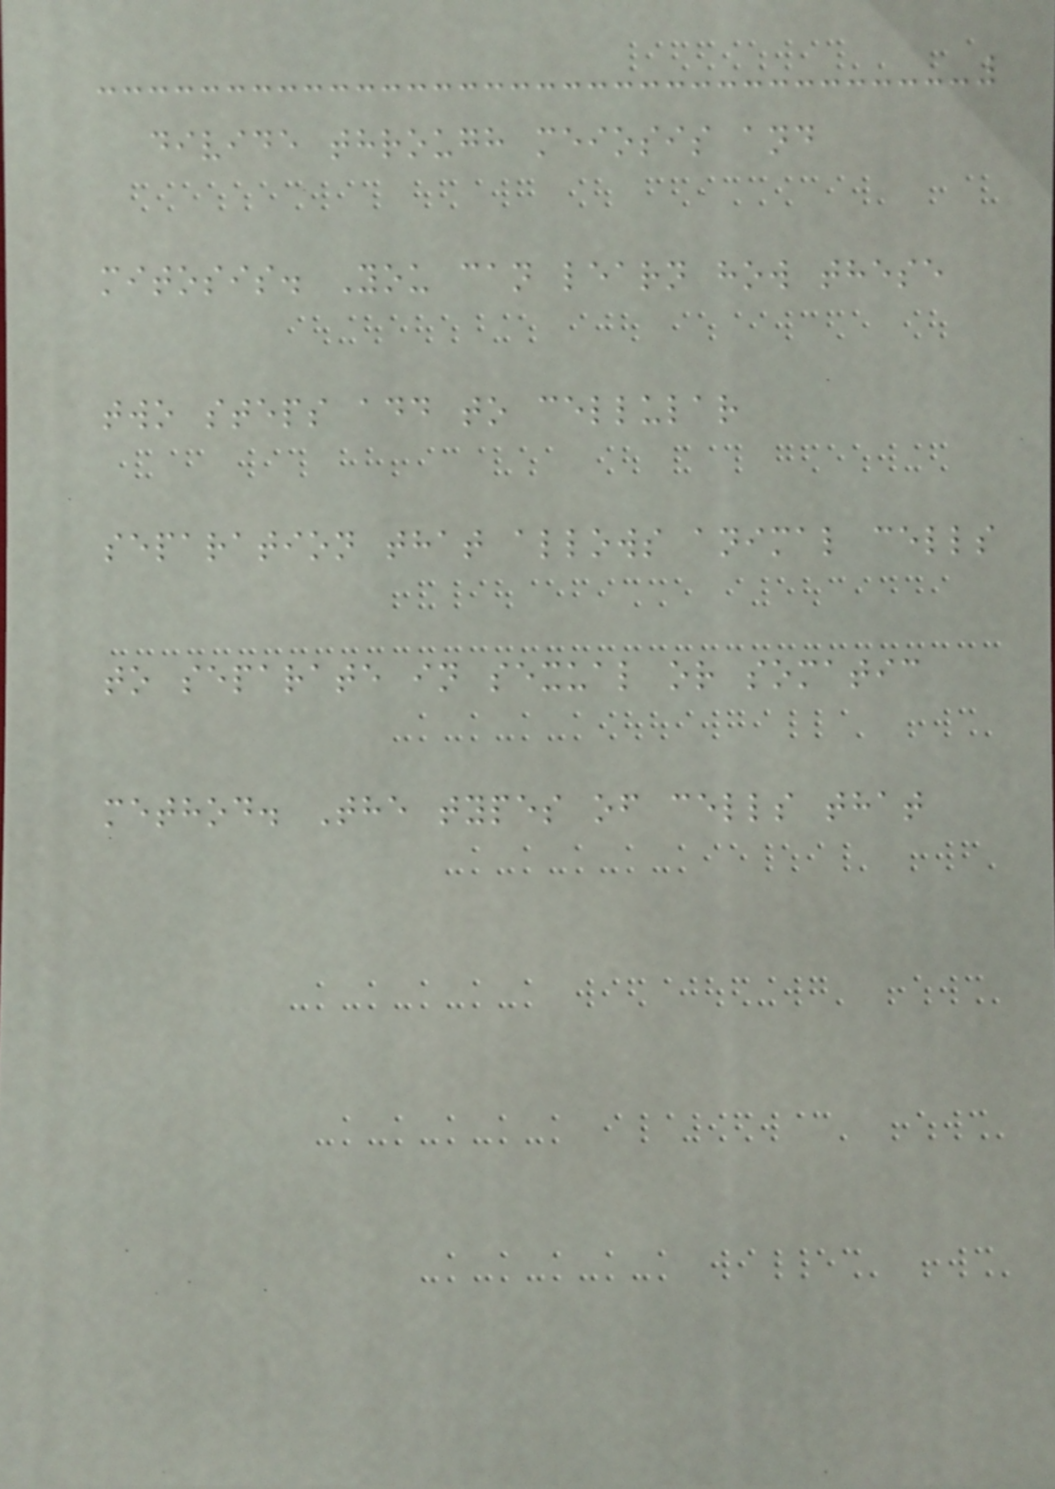divide through meiosis and
mitosis. You can learn how these
two steps add to cellular
separation that allows animal cells
to separate in sexual or somatic
method. The types of cells that
